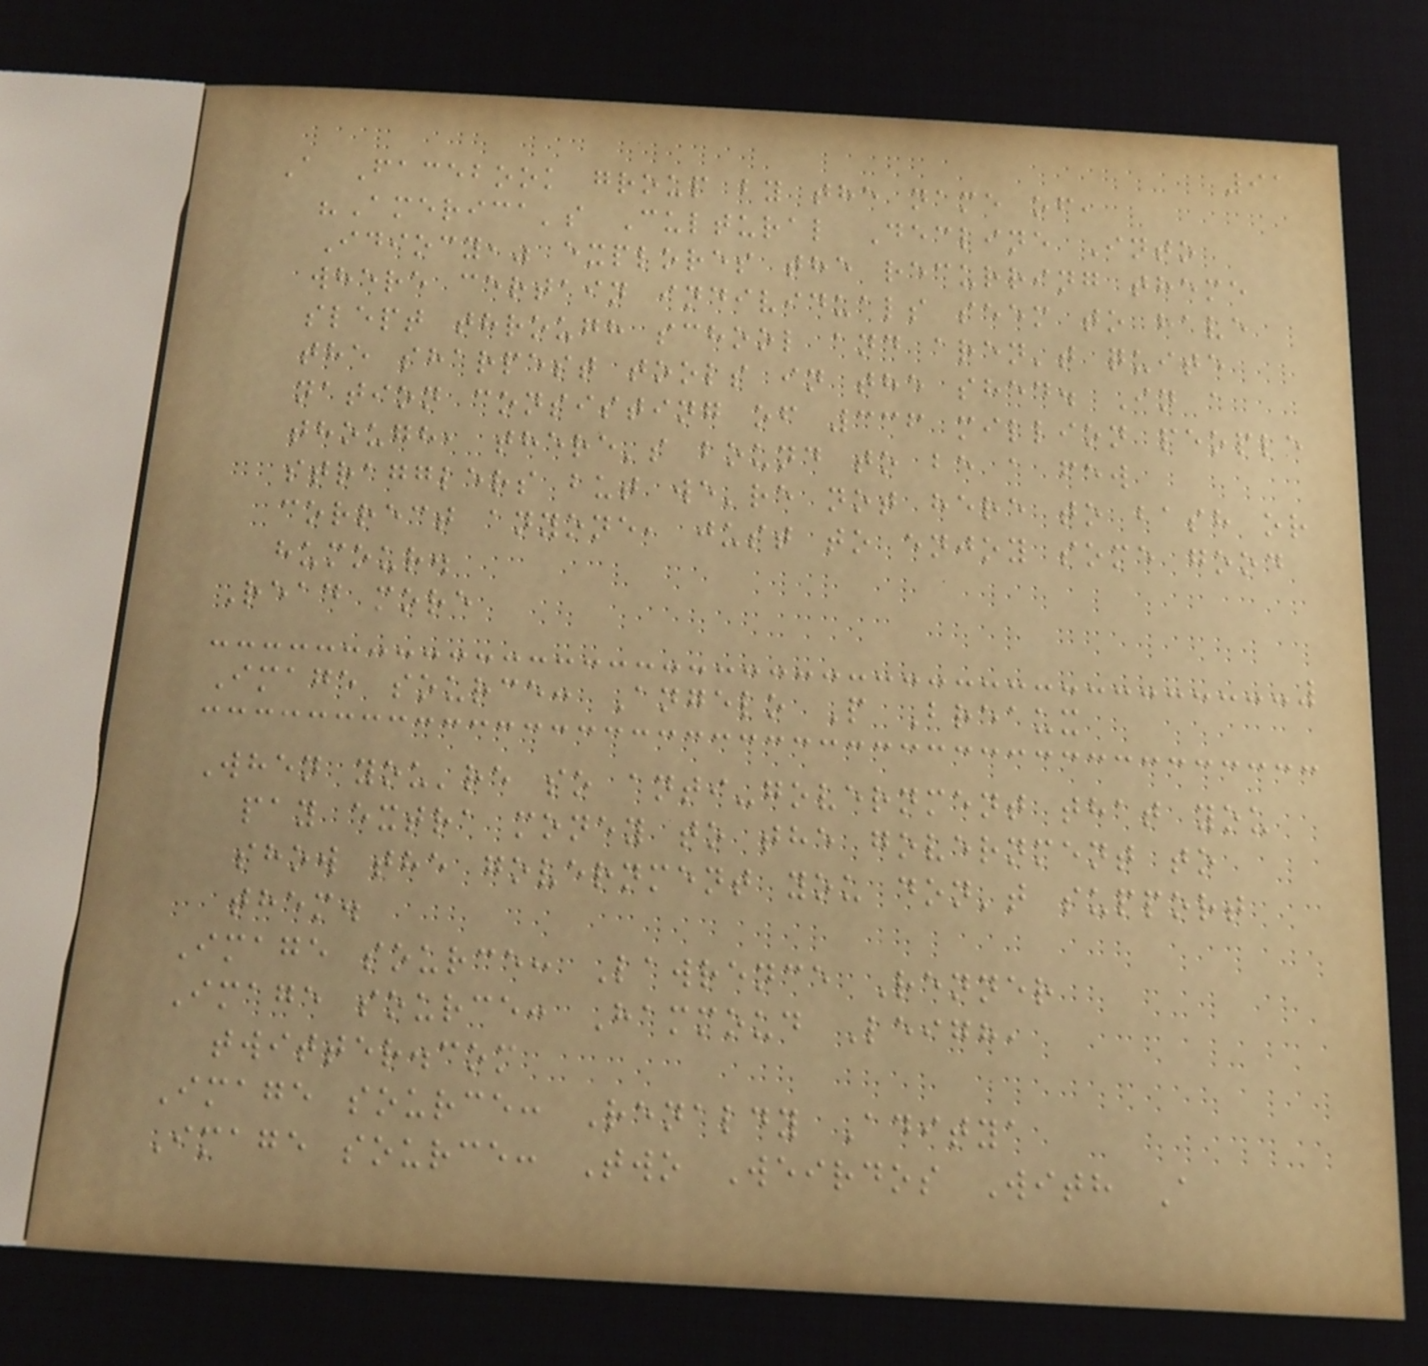91
A Facebook group by the name of,
"America's Cultural Decline Into
Idiocy," explores the recurring theme
where certain individuals seem to have
slept through school and aren't quite
the sharpest tools in the shed. In a
nation consisting of 336 million people
though, there's bound to be a few
stragglers but we're not here to bash or
correct anyone, just to enjoy some good
humour.
Read more
Image source: Angelo P Breaux
When you're so anti-government that you
pay extra money to the government to
show the government you don't support
them.
Image source: Lawrence Renner
Image source: Hammoud Leigh,
twitter.com
Image source: Renaldy Aditya
Image source: Two Weirdos With A
